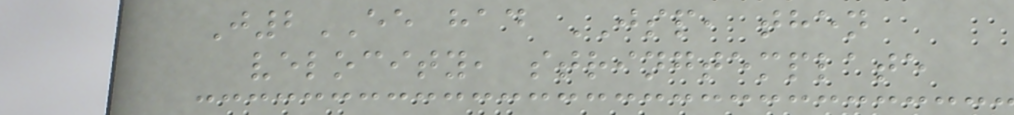J2EE had JSP, then
velocity, stringtemplate
